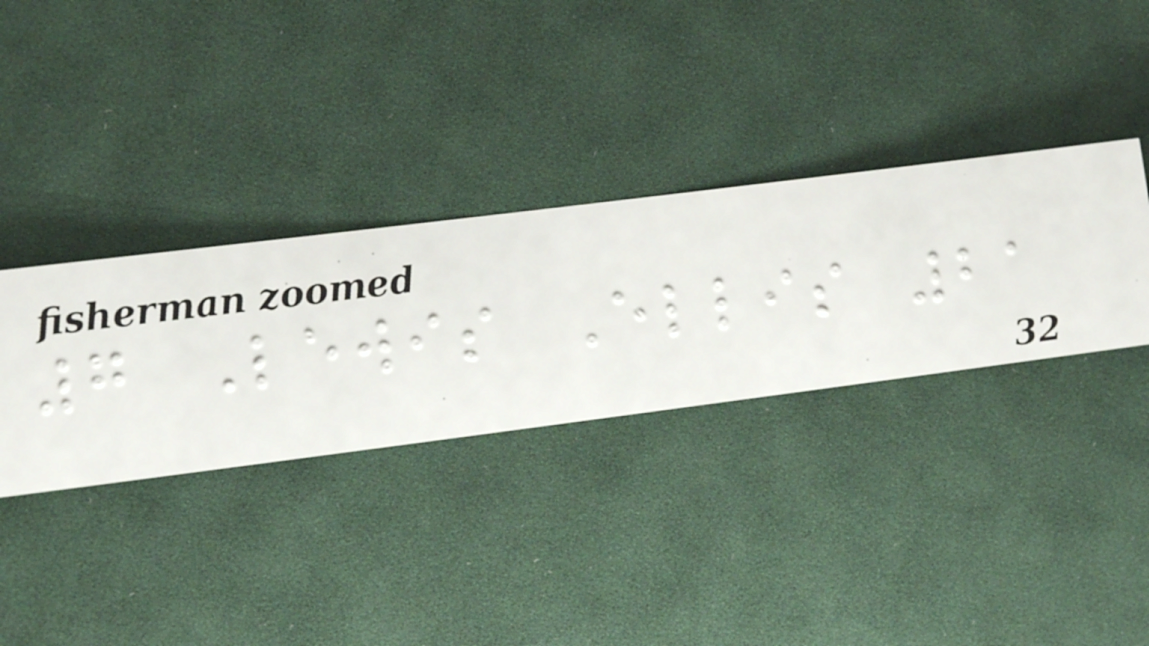7 Lewis Ellis 21
